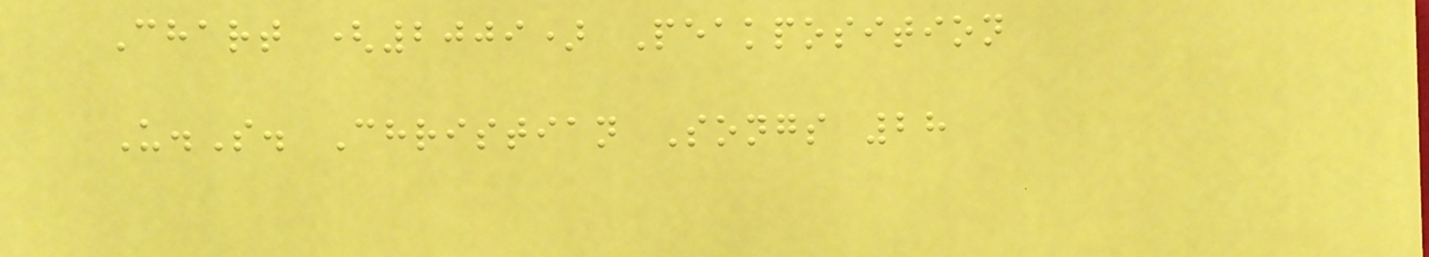Chart (2009) Peakposition
U.S. Christian Songs 28
